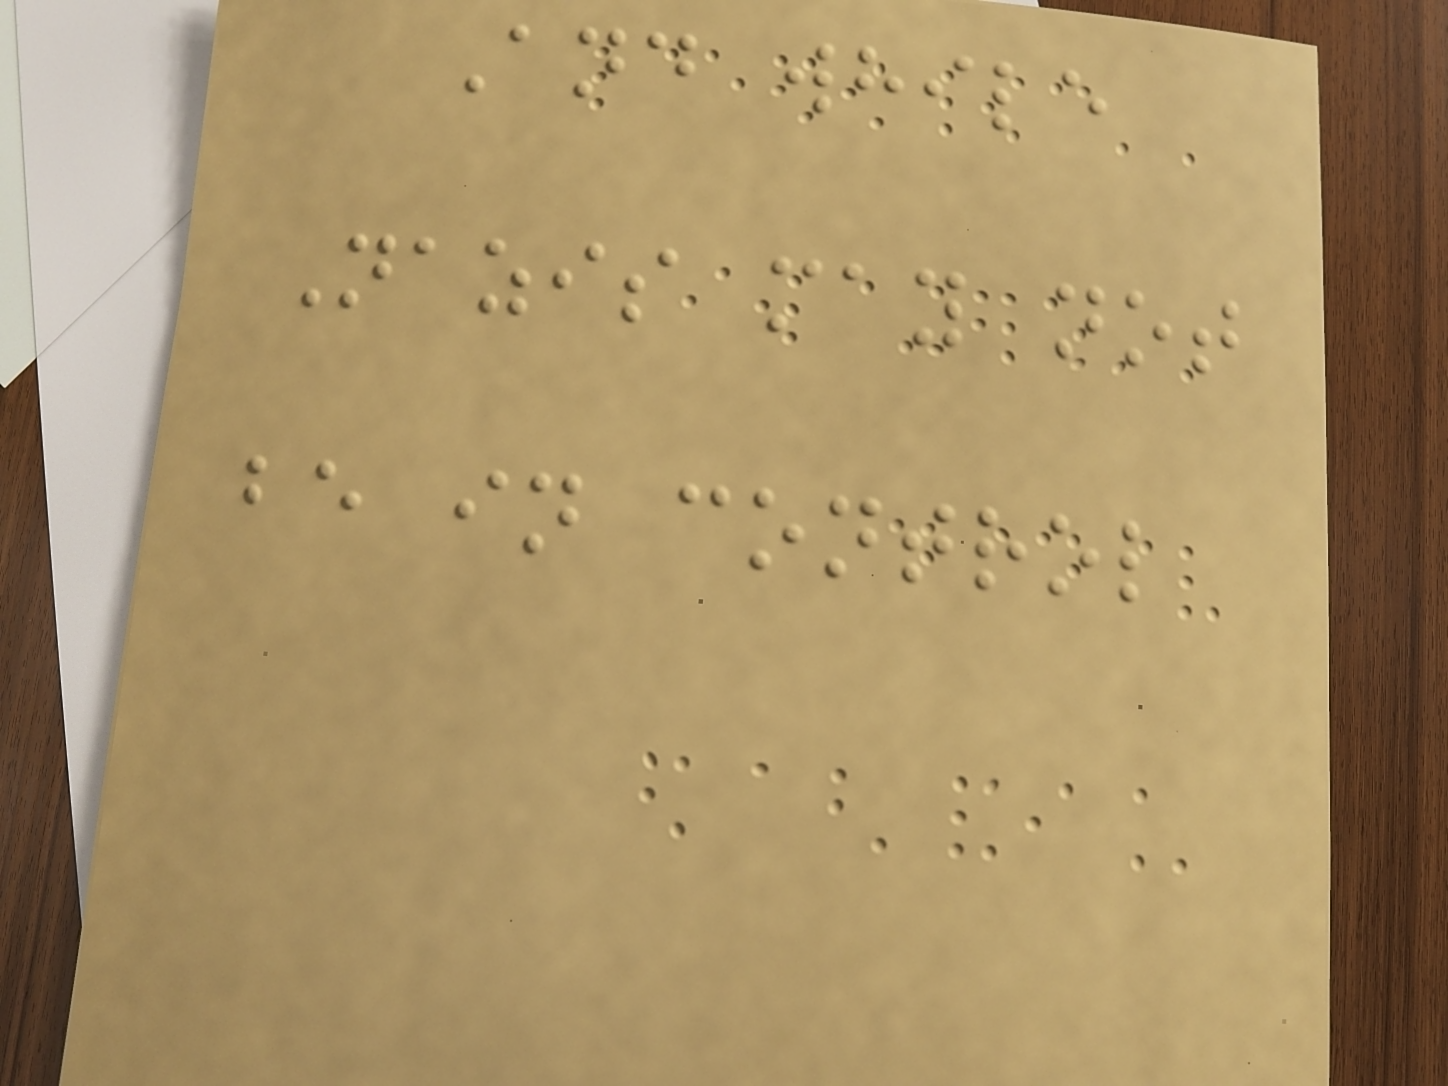And while
Nazis may not
be in control
